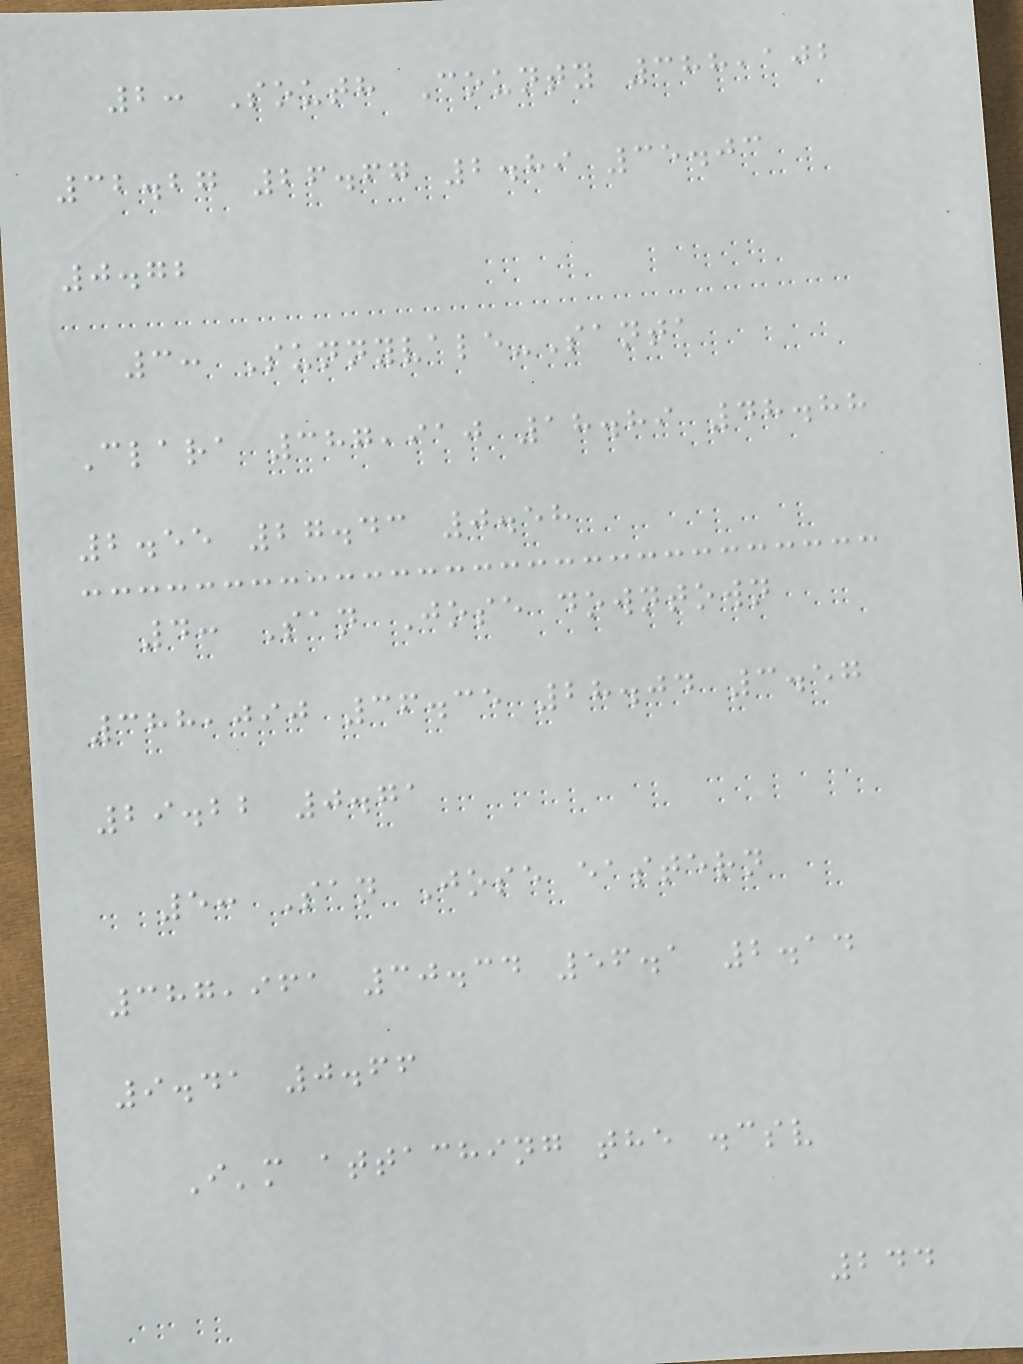2: South County 388,102
32.27 26.67 2.89 35.03
0.72
3: Sunnyvale-Santa
Clara 387,910 18.89 48.88
2.55 27.43 0.58
4: San Jose downtown
388,090 36.35 28.04 3.57
29.22 0.71
5: San Jose eastern
387,961 30.34 56.1 2.14
9.41 0.66
I'm attaching the .csv
244
